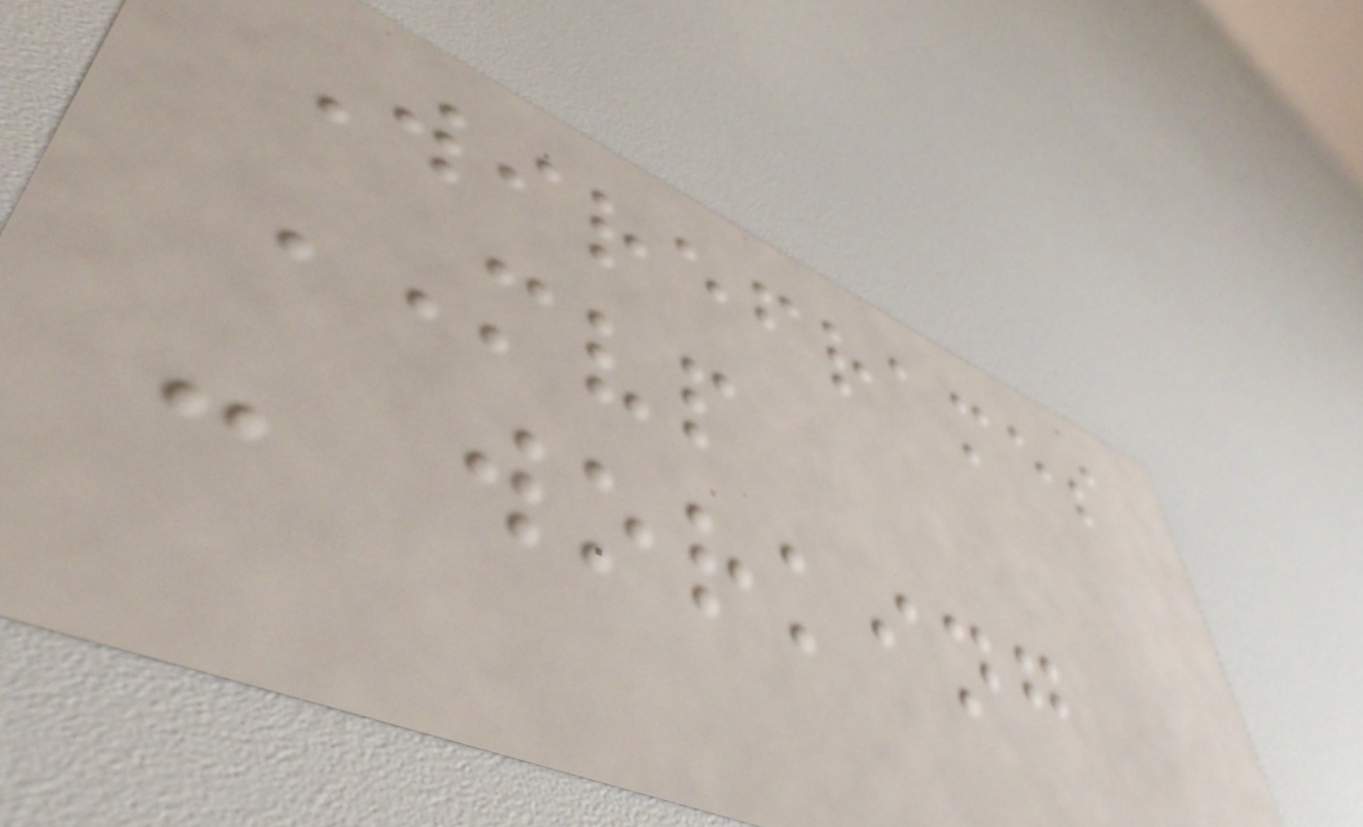Wireframes
MVP
- working
